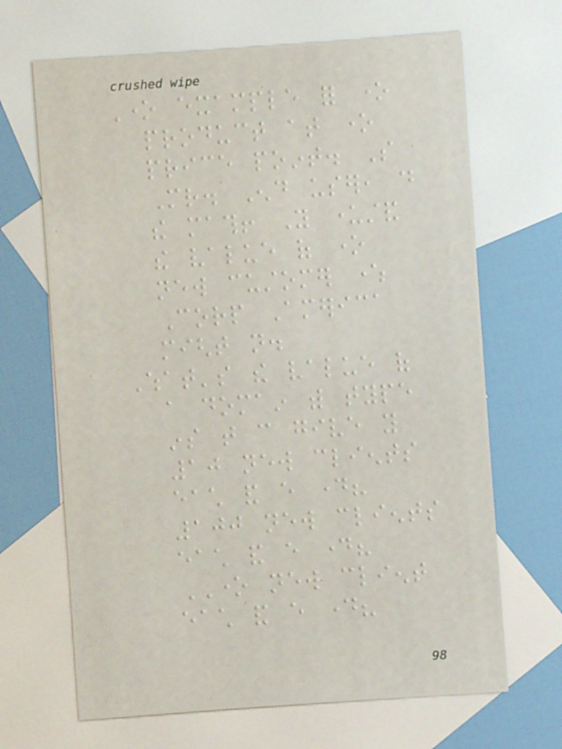One example for one
product at one
price point. So
Mr. End user, do
the math! You understand
the value of one
new customer where
Corp America
might not.
What's the value of
a domain with type
ins that can give you
10 new clients
each and every day?
100 new clients
each and every day?
ONE new client
each and every day?
